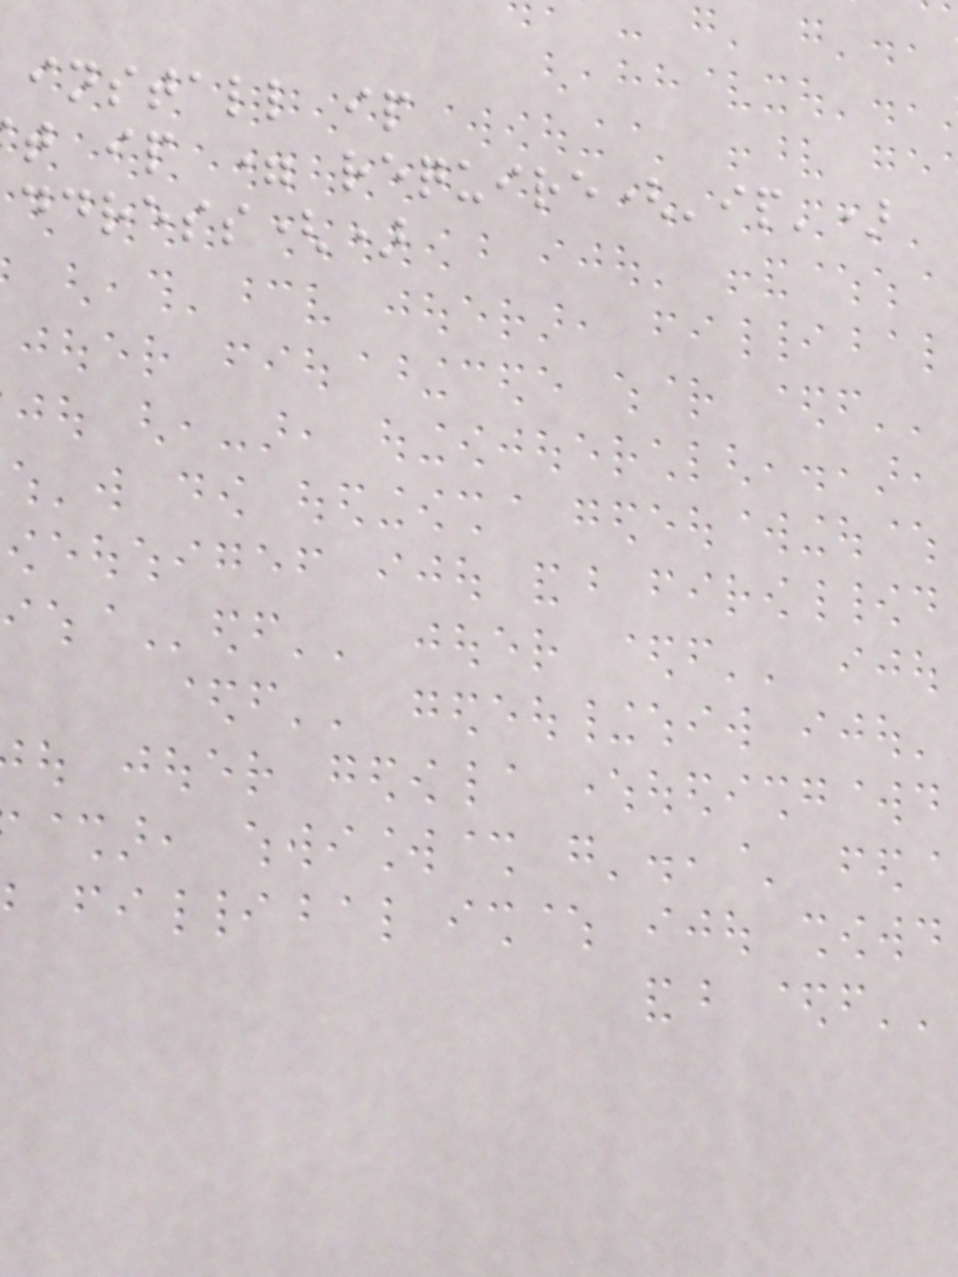install ip
t ip = require('ip')
ddress()
